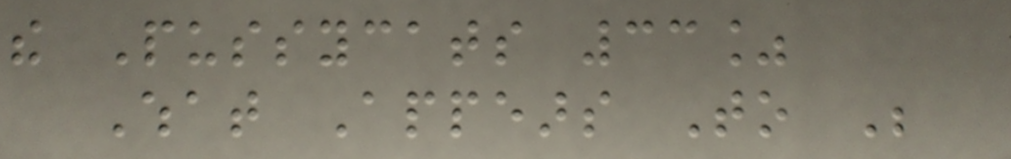the Pussycats 33%
What Appears To Be
